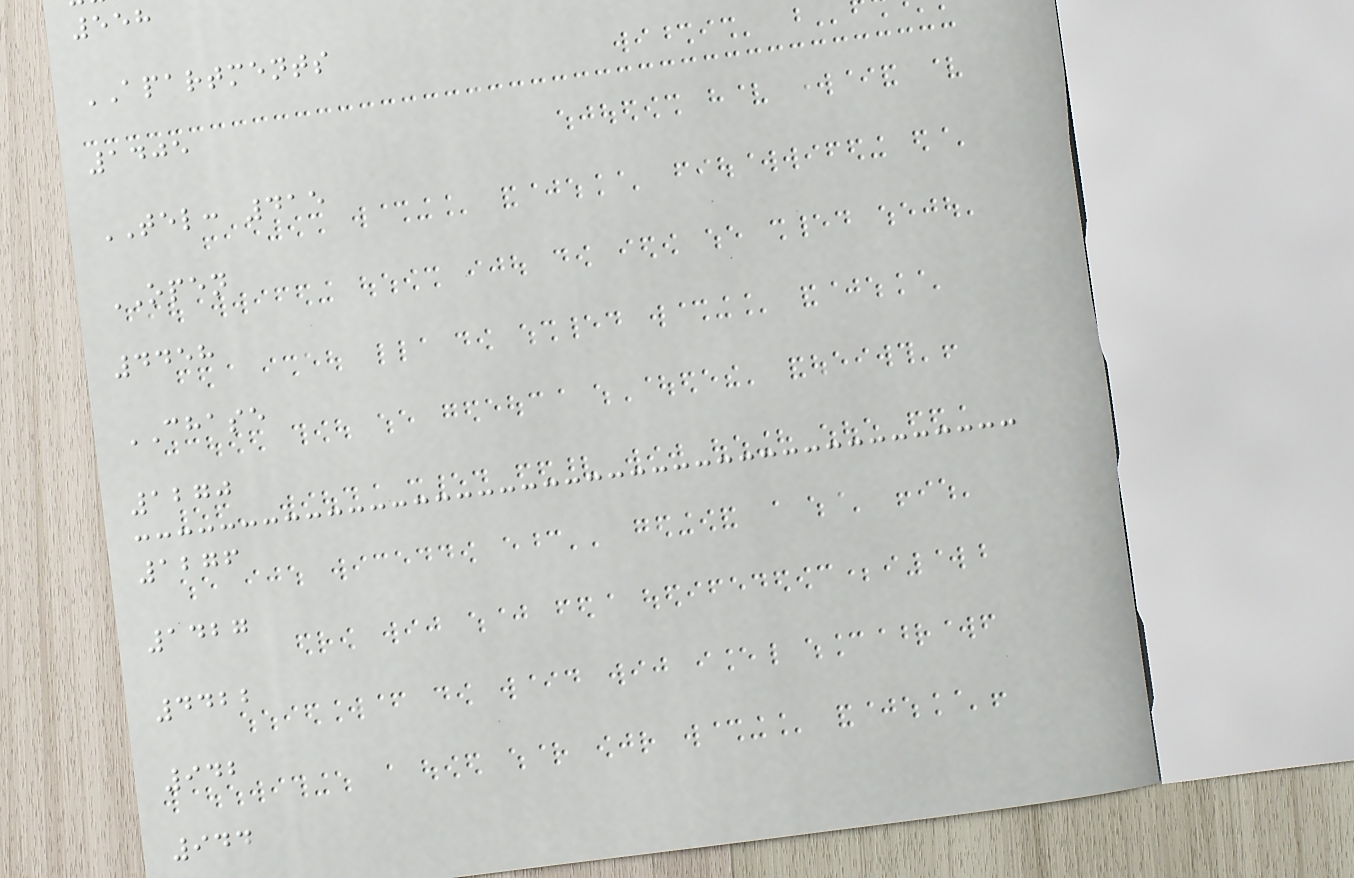558
APARTMENTS
1405
TEL: 415
OPEN
4458
CHASE
1270
1276
1427
4422
942
944
